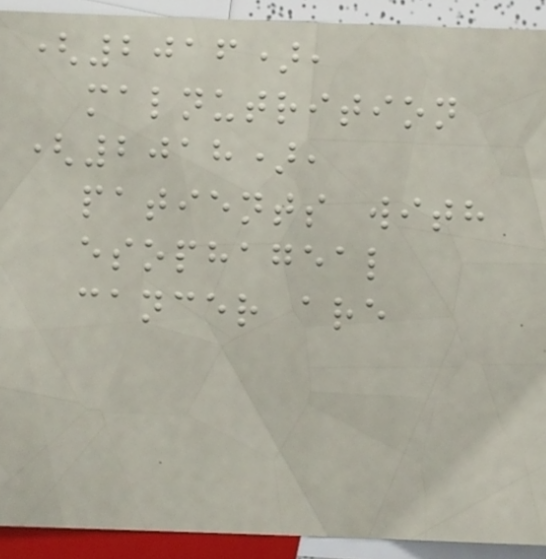(2016),
malnutrition
(2018),
patients with
esophageal
cancer are
